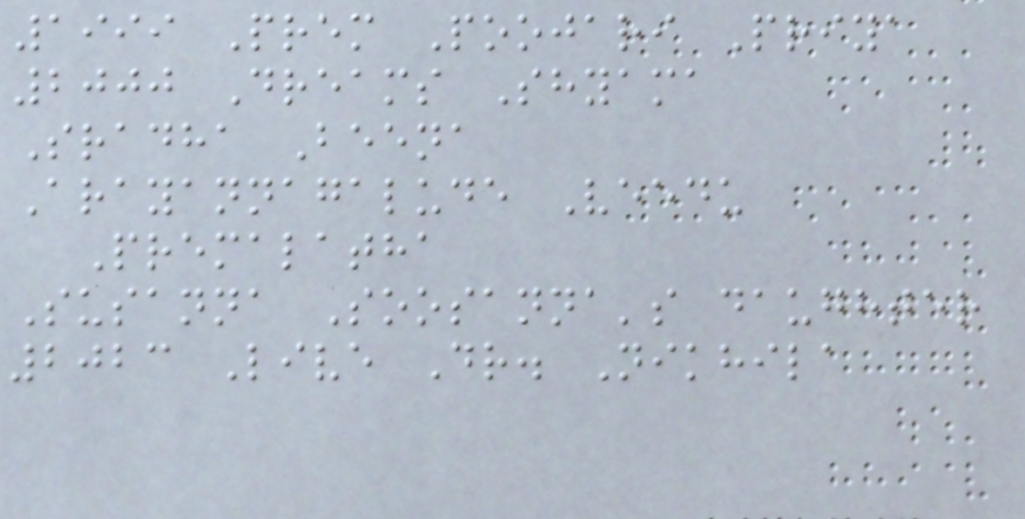1999 Prem Poojari Priya
2000 Dreams Shyama
Sradha Beena
Arayannagalude Veedu
Premalatha
Susanna Soosanna's daughter
2023 Live Dr. Nikhila
